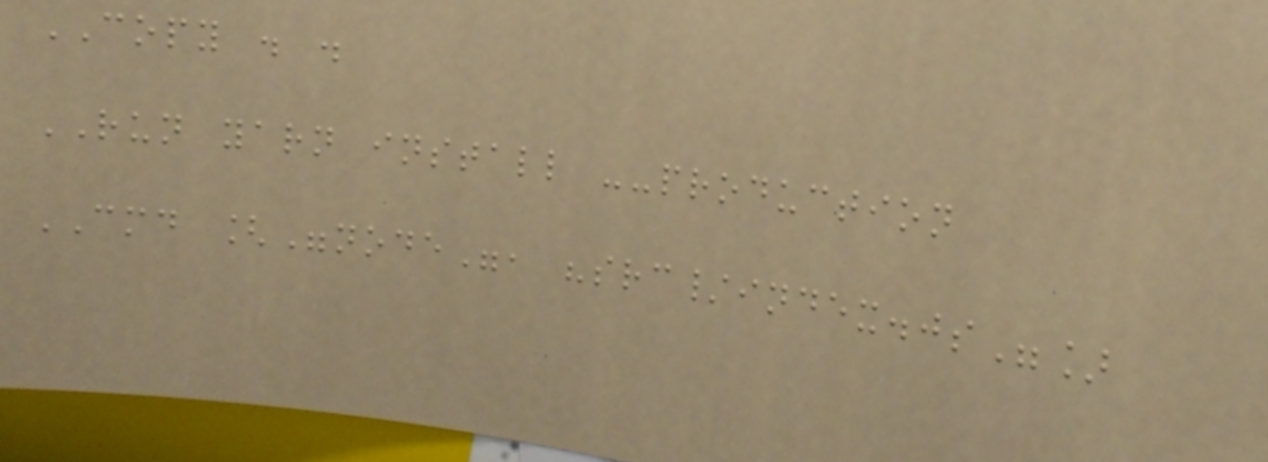COPY . .
RUN yarn install --production
CMD ["node", "src/index.js"]
